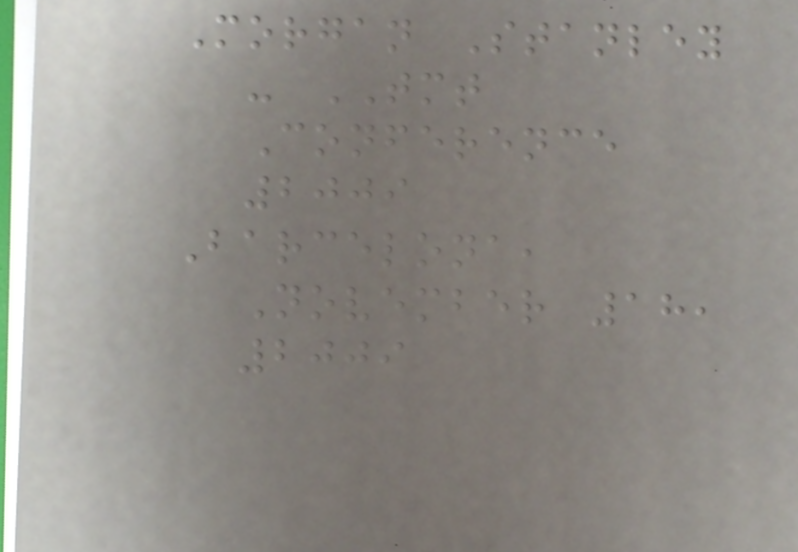Morgan Stanley
- TMT
Conference
2009
Barcelona,
November 18,
2009
